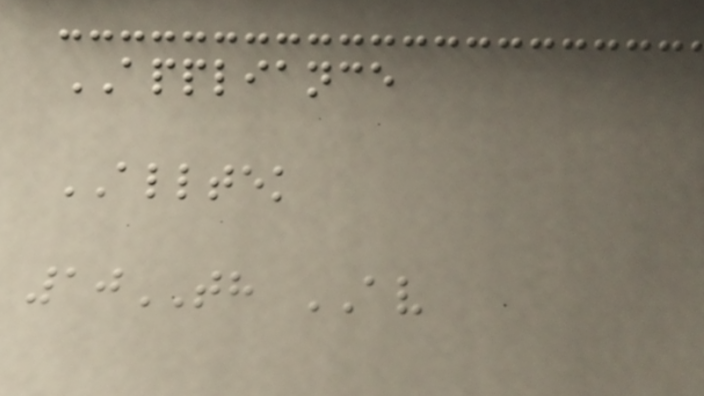APPLIANCE
ALLTEK
10TH AV
